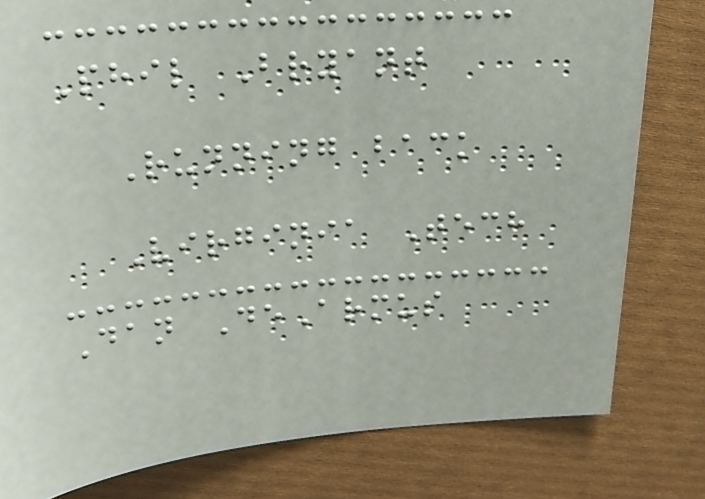Phil Bryant
Running back
Virginia Tech
Dan DeArmus
